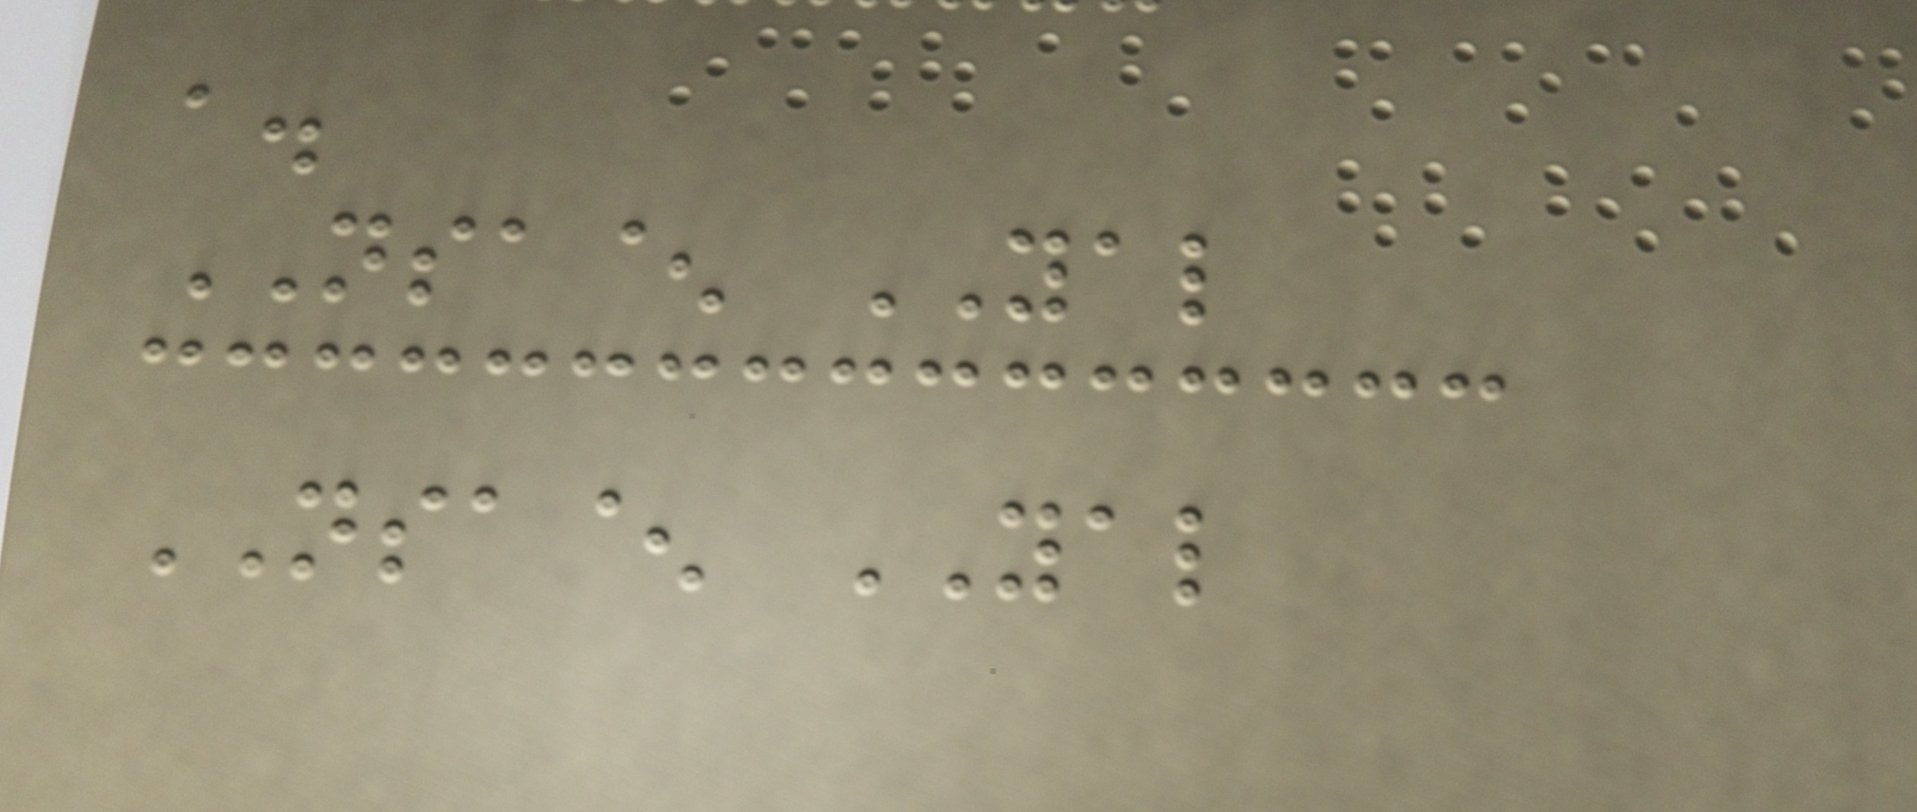a.
NSA^ YAL
NSA^ YAL
